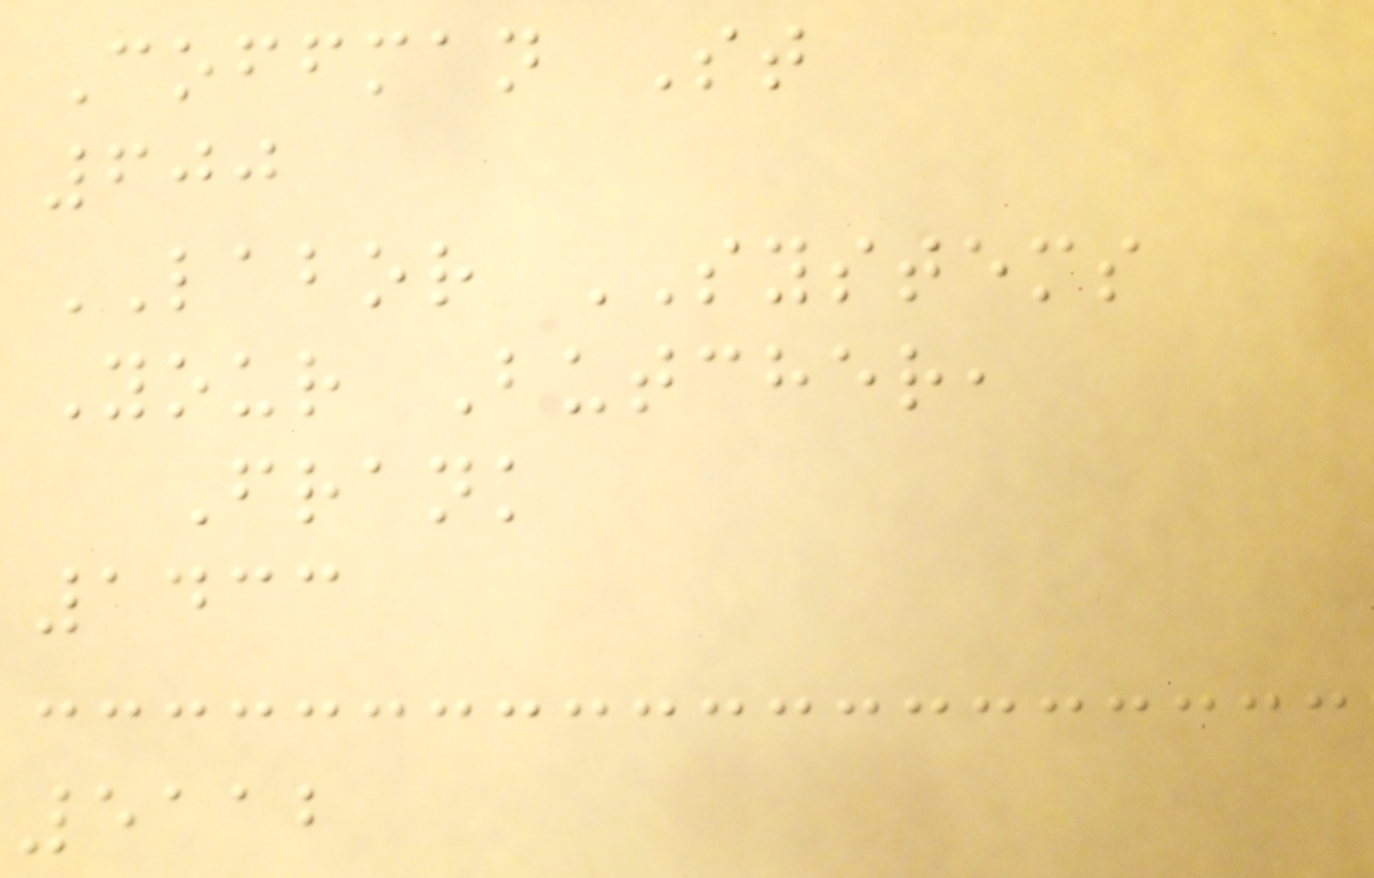Coffman St
600
LABOR SYSTEMS
Your Butcher,
Frank
1433
5112
